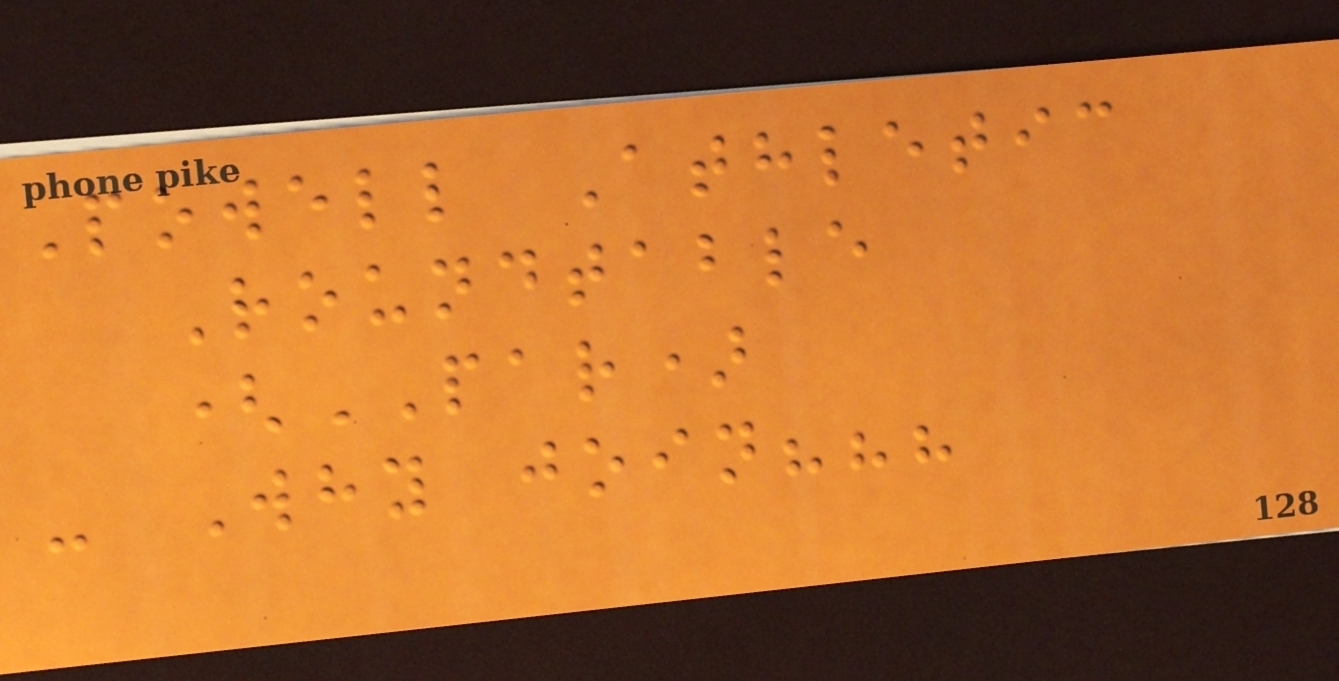Powell Athletic
Roundtable
(PAR)
- Why join???
